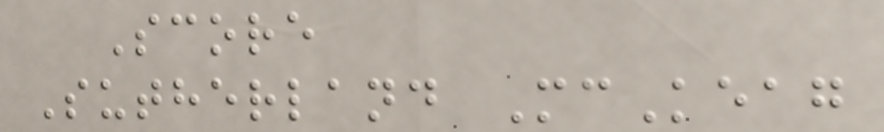Score
Sutherland McKeag
